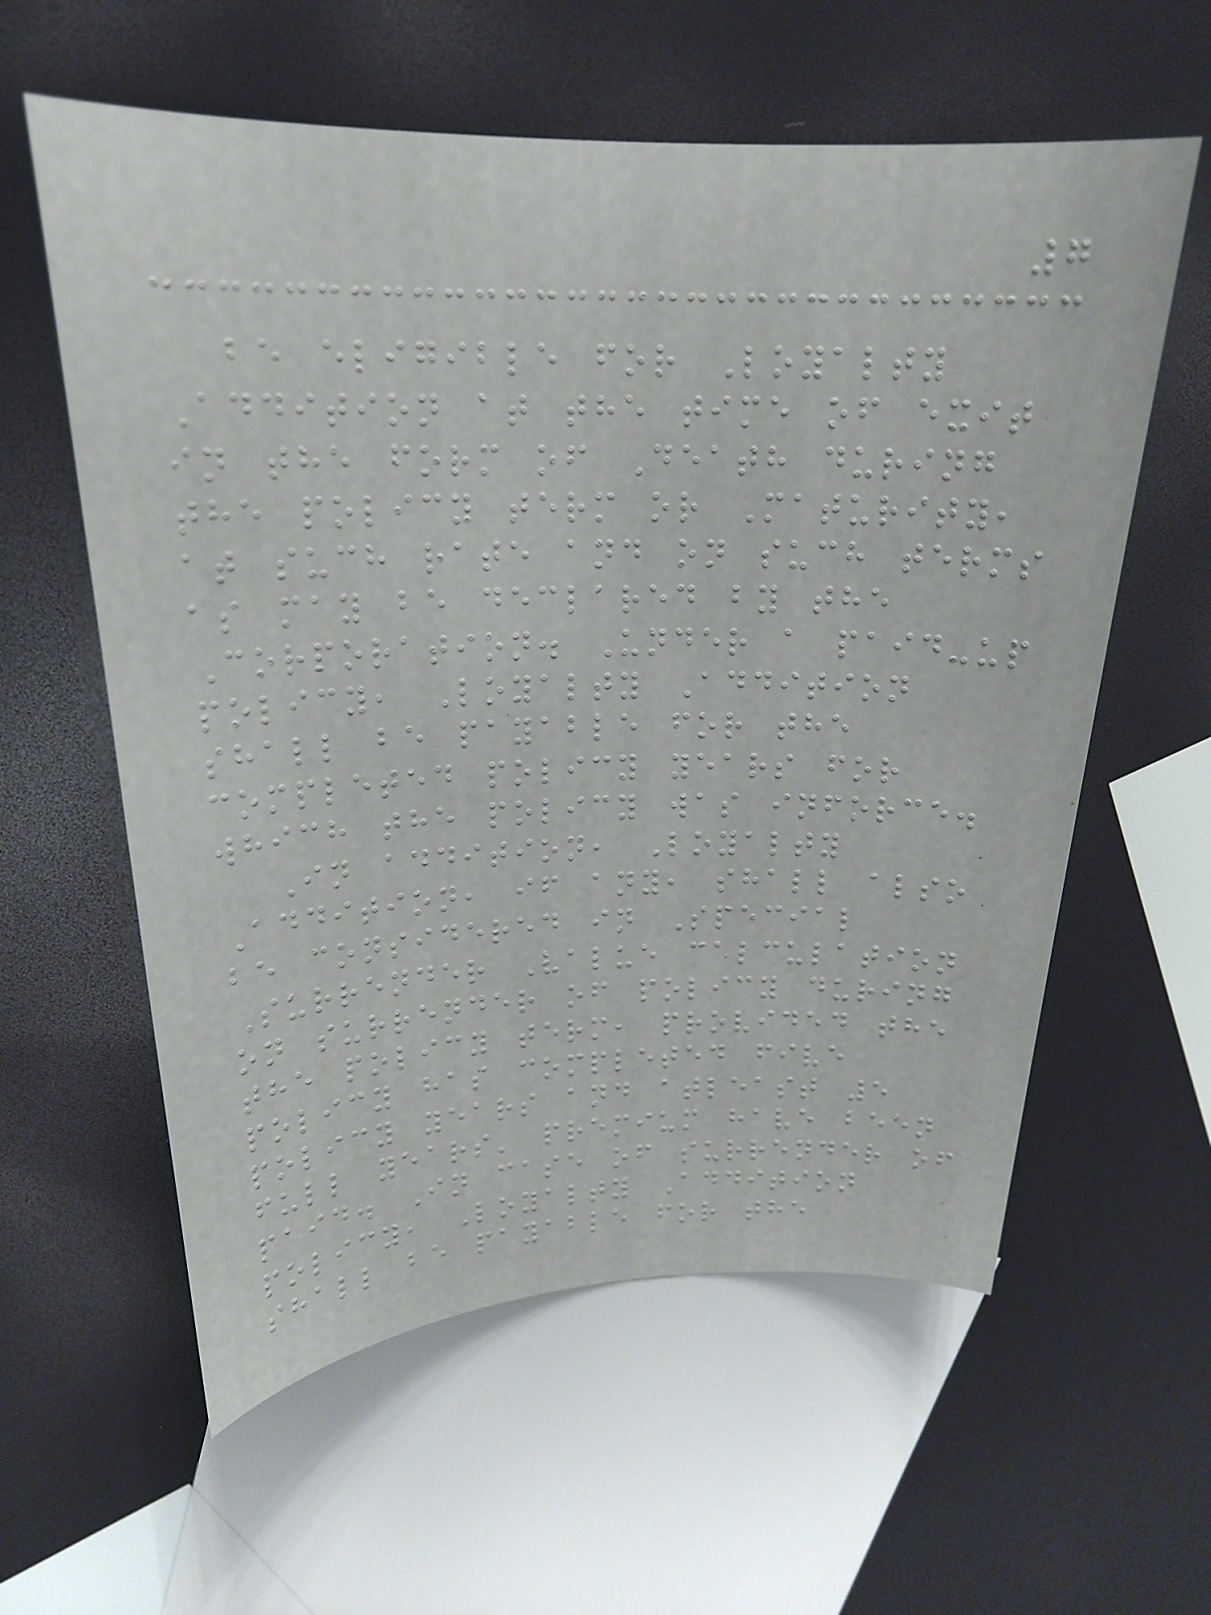7
be eligible for Loyalty
Addition at the time of exit
in the form of Death during
the policy term or Maturity,
at such rate and on such terms
as may be declared by the
Corporation. Under a paid-up
policy, Loyalty Addition
shall be payable for the
completed policy years for
which the policy was inforce.
In addition, Loyalty
Addition, if any, shall also
be considered in Special
Surrender Value calculation
on surrender of policy during
the policy term, provided the
policy has completed five
policy years and atleast 5
full years' premium have been
paid. In case of surrender of
policy, Loyalty Addition
shall be payable for the
